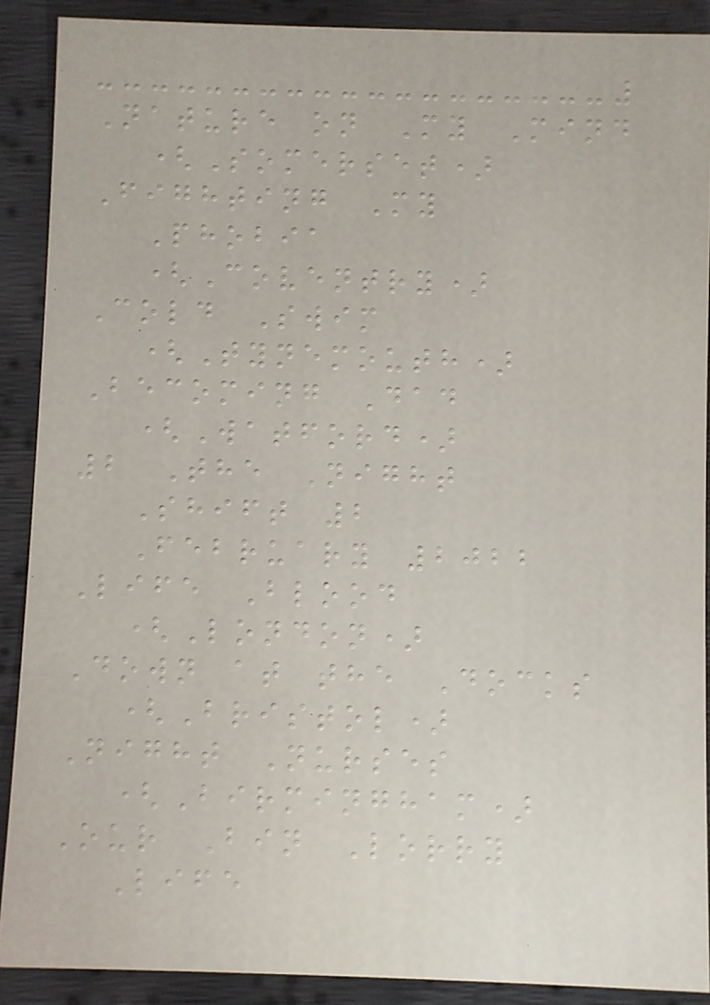Nature on My Mind
(Somerset)
Fighting My
Phobia
(Coventry)
Cold Swim
(Tynemouth)
Becoming Dad
(Watford)
2 The Night
Shift 2
February 2022
Life Blood
(London)
Down at the Docks
(Bristol)
Night Nurses
(Birmingham)
Our Bin Lorry
Life
